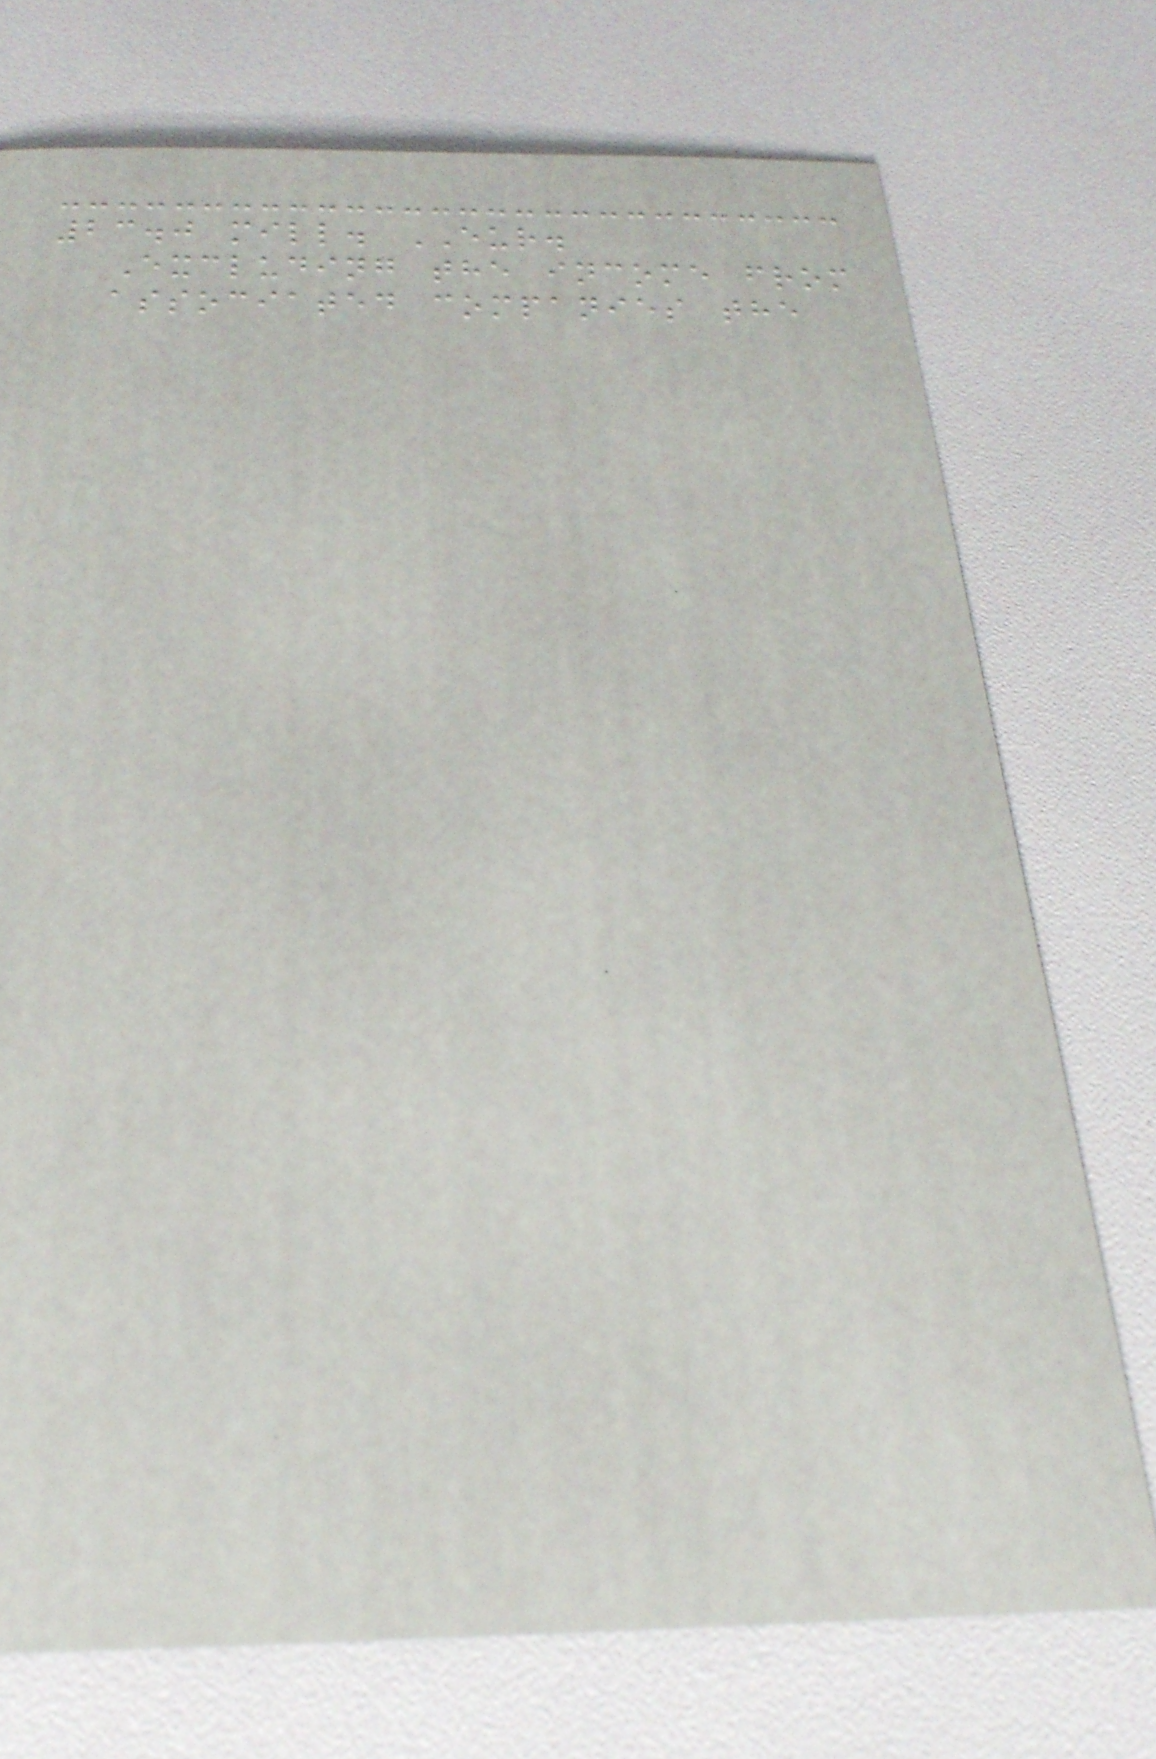23.0 mill. EUR.
Excluding the income from
associated companies the
